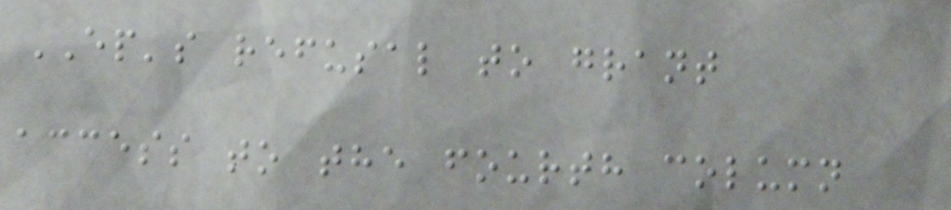EP's refusal to grant
access to the fourth column
